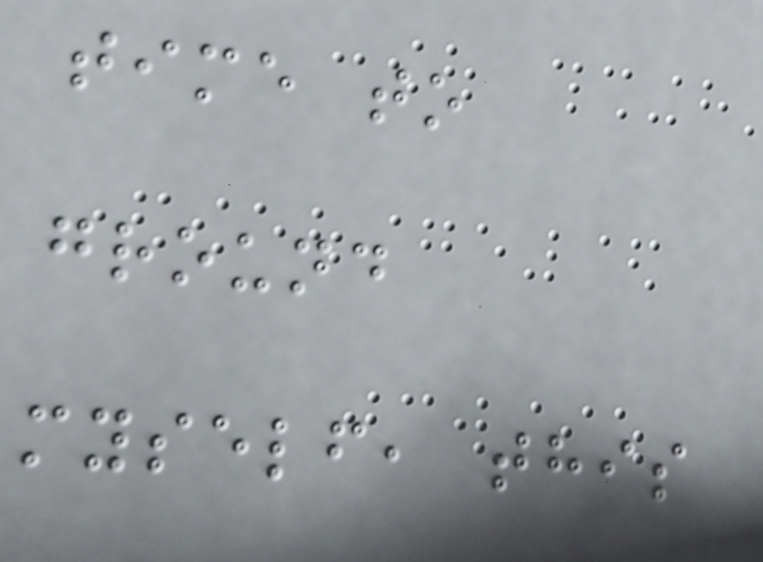time to
ground
myself, this
